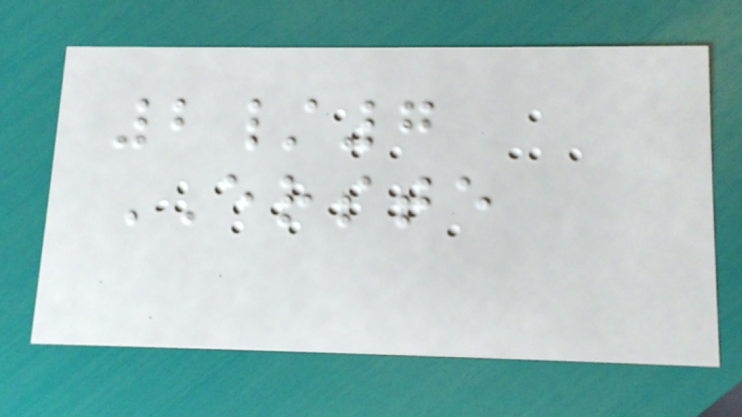2/7
ERSTE
